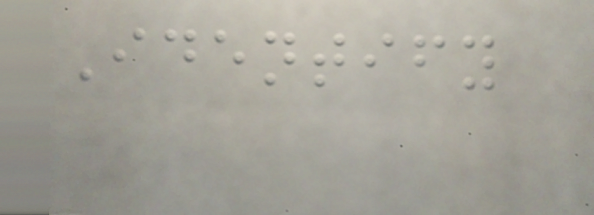Identify
